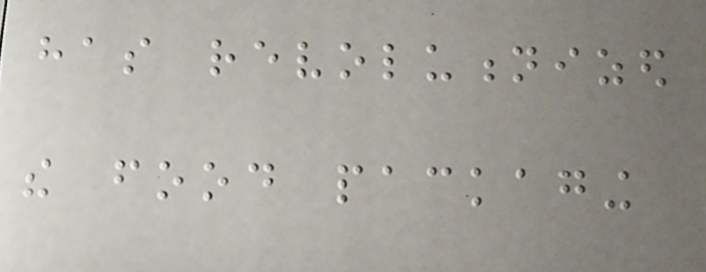has revolutionized
the food packaging
